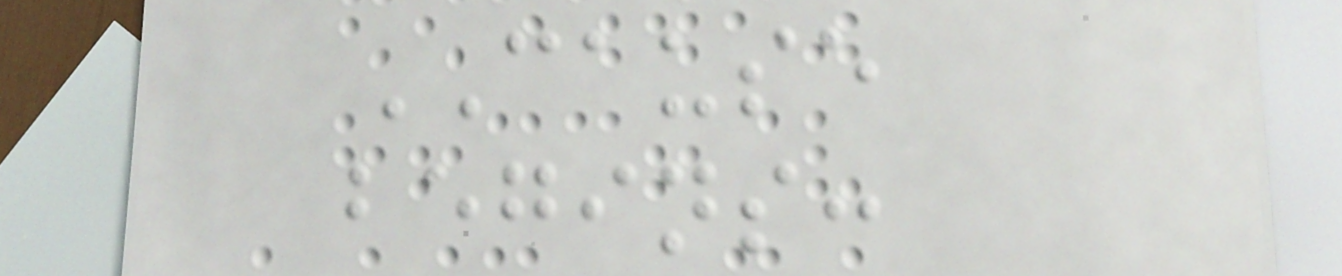CAUSE
begins:
